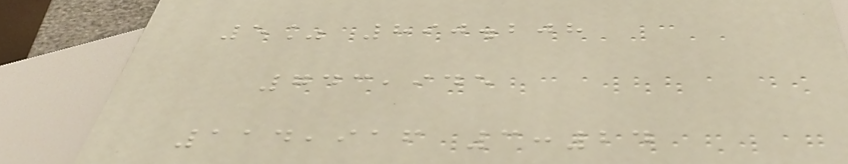5% 890.208
743,945
114,916 3:24
